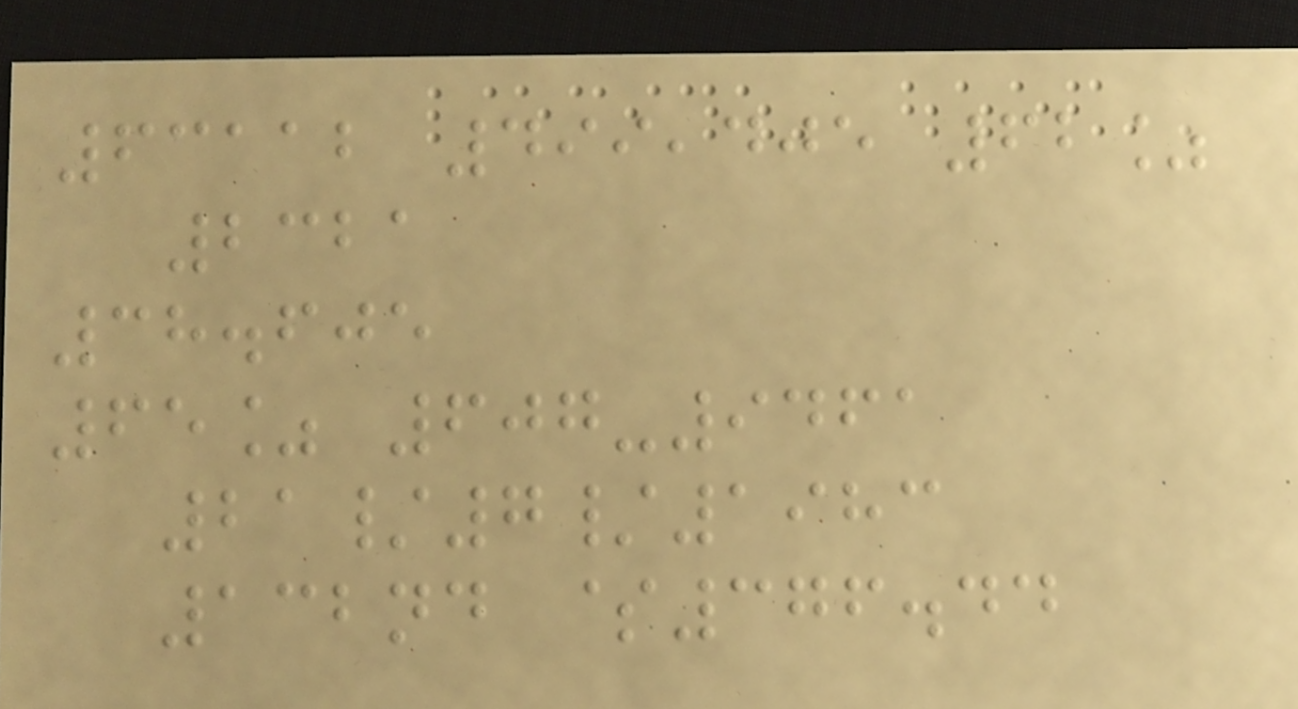63112 499,405 62%
2321
38.605
65% 607-9461
21/7/1983
132nd $376.44
